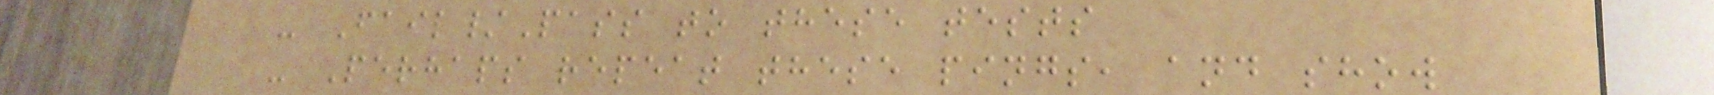- Fail/Pass to these tests
- Perhaps repeat these pings, and show
